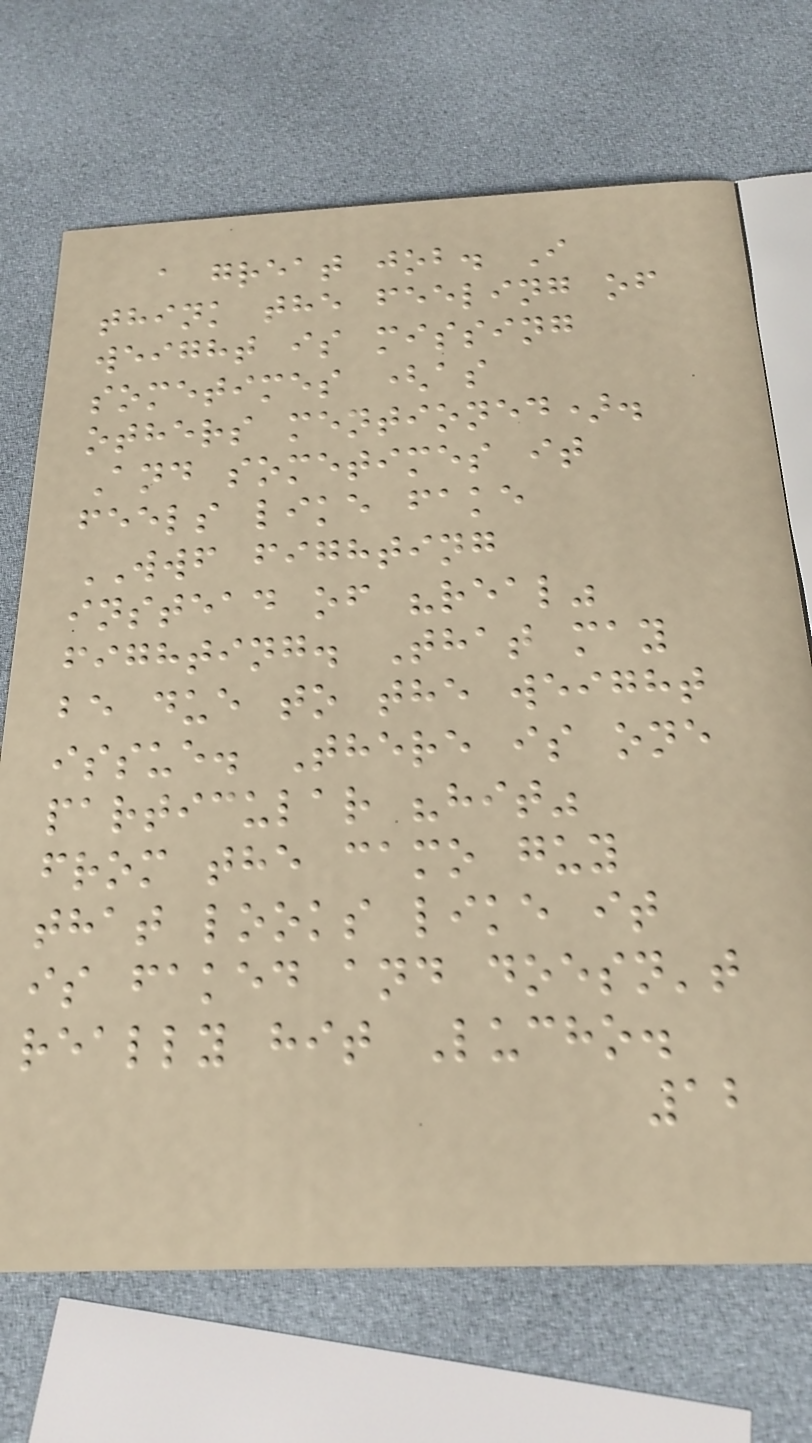a great job. I
think the feeling of
weight is missing
sometimes (as
others mentioned).
And sometimes it
feels like fake
WWF fighting
instead of "real"
fighting. That may
be due to the weight
issue. There is one
particular "hit"
from the camo guy
that looks like it
is faked and doesn't
really hit Lucho.
12
